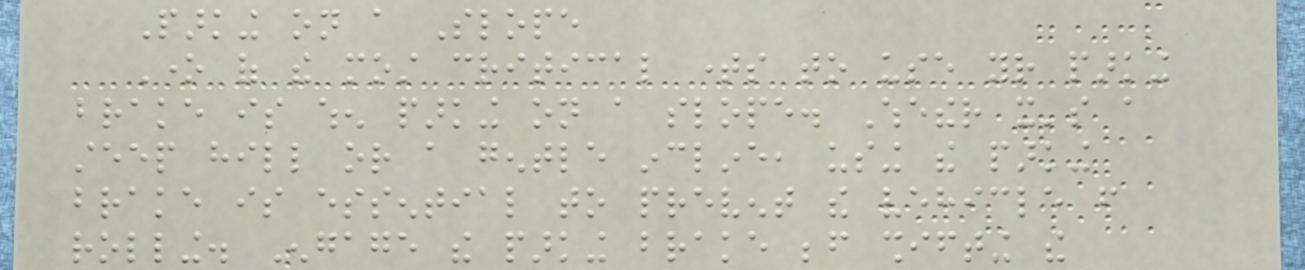Parking on a Slope
One of the most critical times to use your parking
brake is when parking on a slope. Whether it's a
steep hill or a gentle incline, using the parking
brake is essential to prevent the vehicle from
rolling. Engage the parking brake before shifting the
